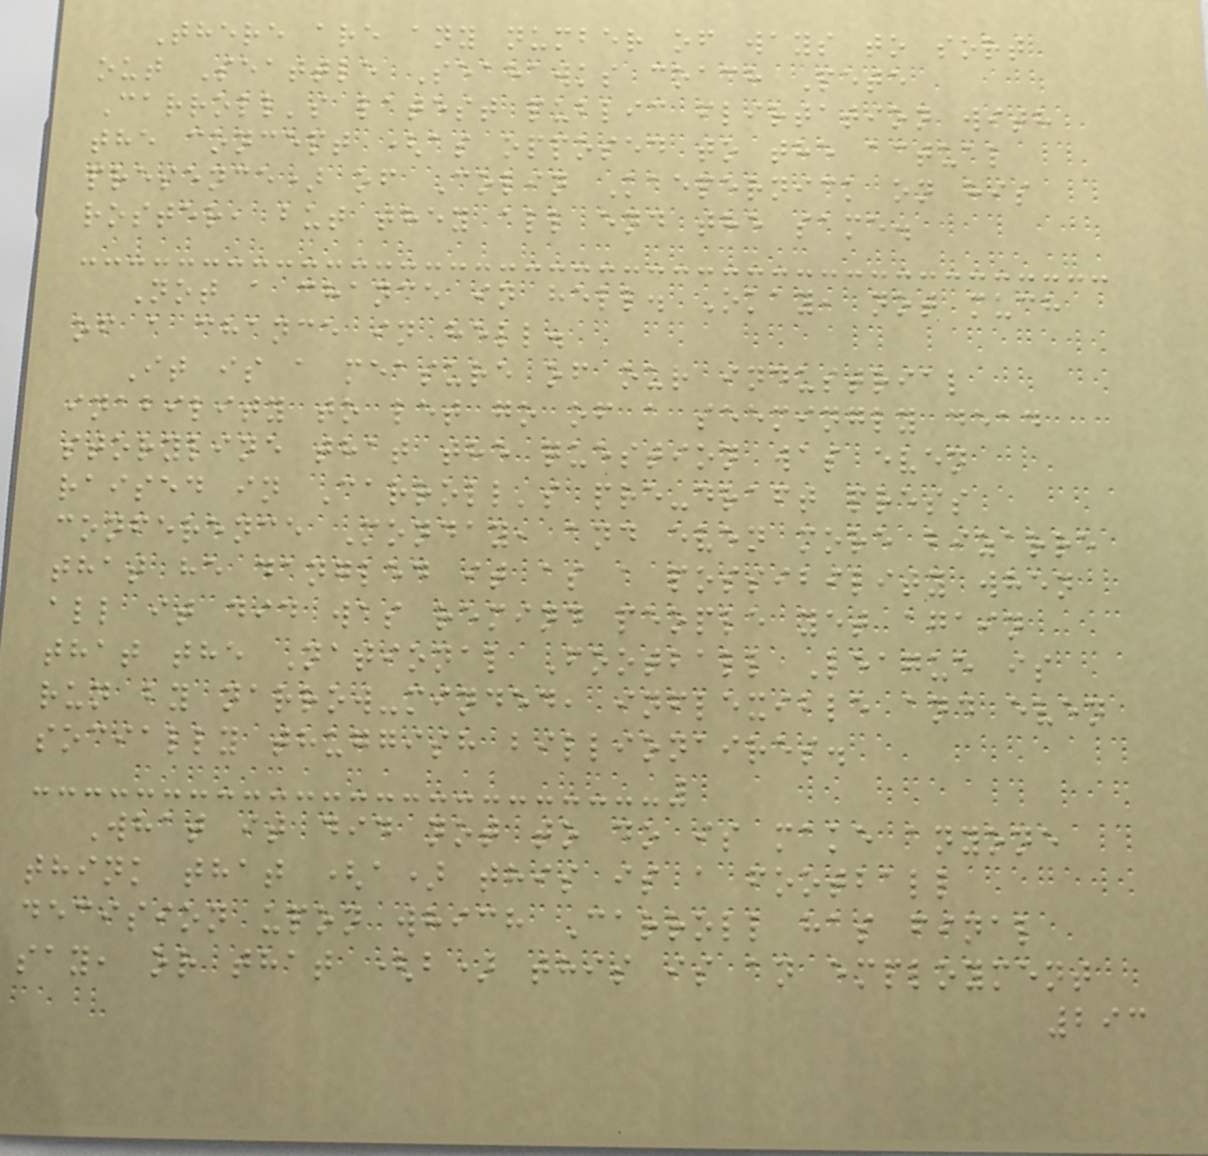There are any number of ways to sort
out Seattle Seahawks coach Pete
Carroll's latest public flirtation with
the concept (as opposed to the actual
presence) of Colin Kaepernick on his
roster, but they all end the same.
Not a chance in hell. Okay, not much
of a chance in hell.
It is a measure of our industrial
inability to let go of a seemingly dead
storyline that the question was even
raised in Carroll's pre-draft press
conference Monday, and even more bizarre
that he dangled it as a possibility when
all it did was remind people yet again
that the National Football League is
run by narrow-minded, inflexible and even
socially thuggish billionaires.
What it did not to do is make anyone
think that (a) this is a football
decision upon which Carroll has final
say, or that (b) this is an employment
293
